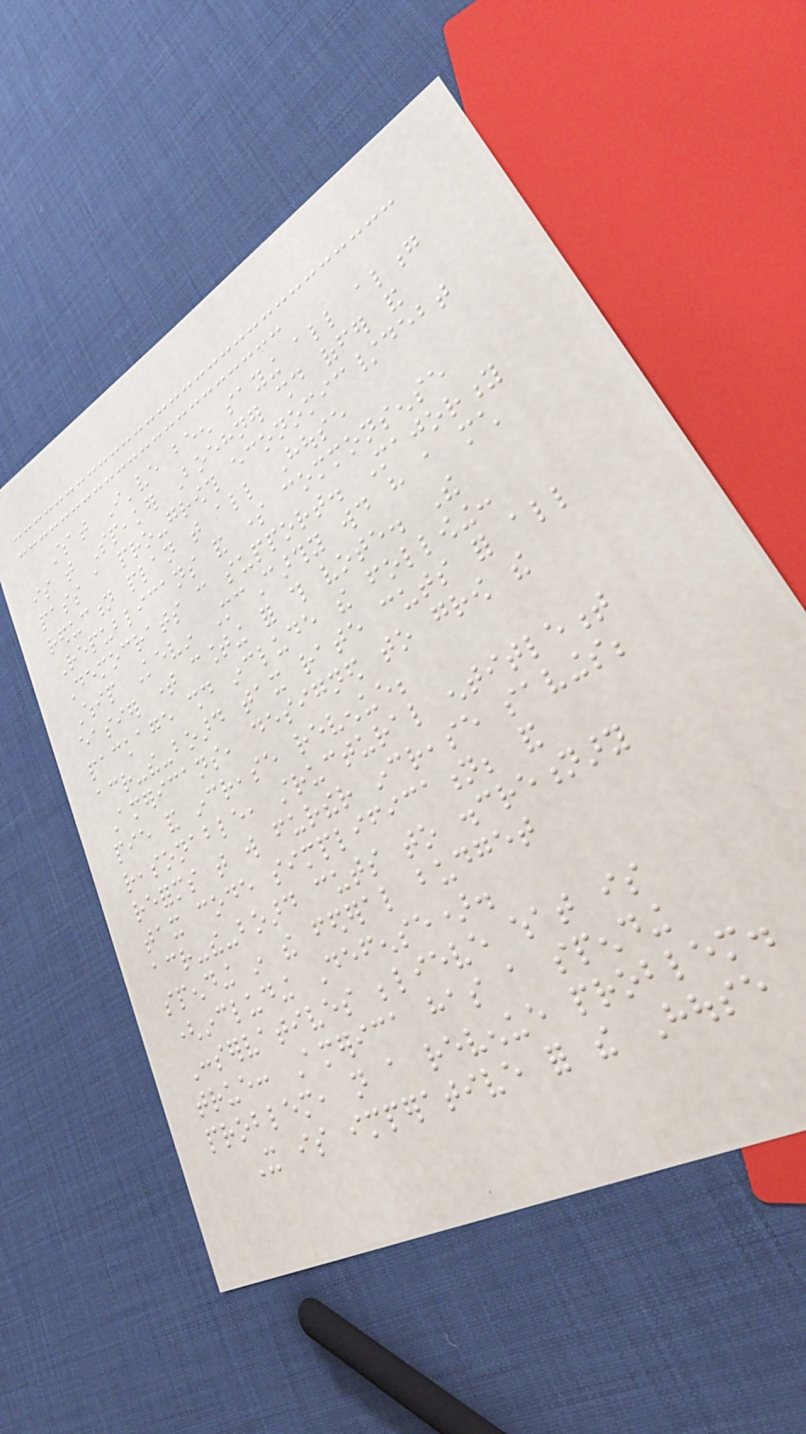What I've been saying all along
is that Speaker Boehner should offer and
pass a pro-growth economic/debt
reduction plan that all House
Republicans and some commonsense
Democrats can support. Majority
Whip Kevin McCarthy would have a much
easier time counting for this vote. The
package should include the following:
across-the-board tax rate cuts for all
Americans, designed to grow the
pie and increase revenue;
reasonable, structural entitlement
reforms that will further increase savings;
tax code simplification; and
across-the-board cuts to discretionary
spending in the federal budget
(including Defense).
Conservatives believe what is
true: America has a spending
problem, not a revenue problem.
It is imperative for the House
